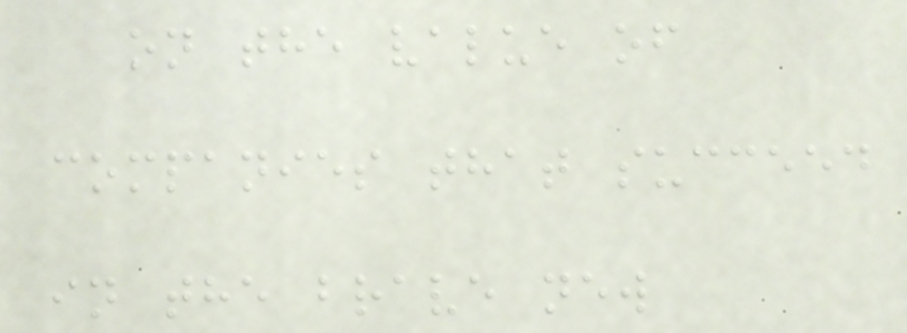on the value of
companies that succeed
in the brave new
